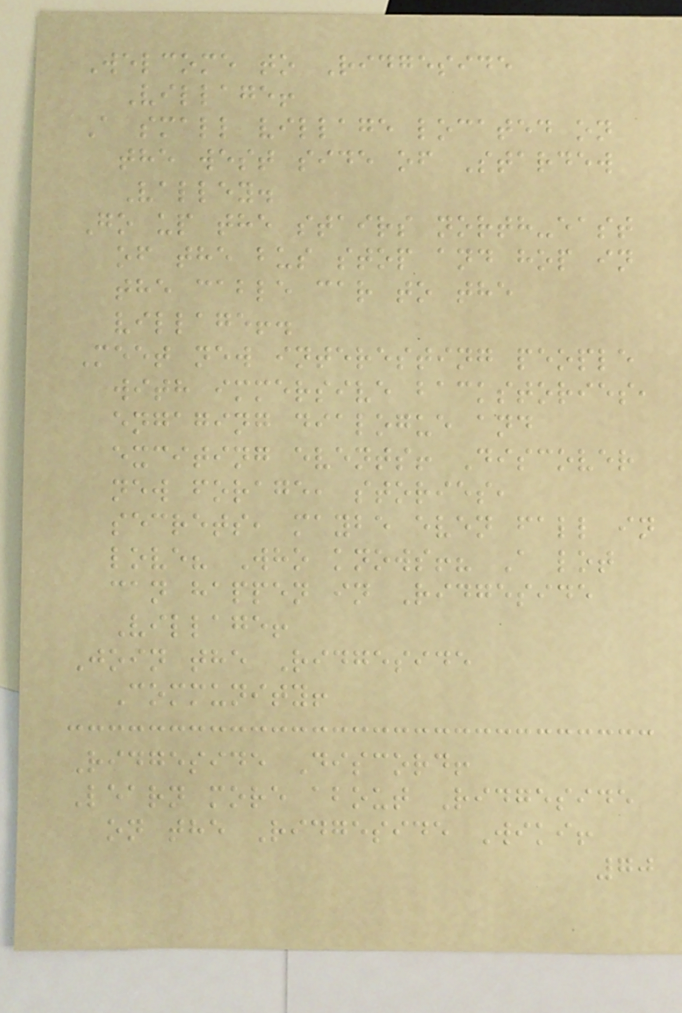Welcome to Ridgeside
Village!
A small village located on
the west side of Stardew
Valley.
Go up the stairs north-east
of the bus stop and hop in
the cable car to the
village!.
Meet new interesting people
with immersive backstories,
engaging dialogue and
exciting events! Discover
new forage, stories,
secrets, maybe even fall in
love? Who knows!? A lot
can happen in Ridgeside
Village!
Join the Ridgeside
Community!
Ridgeside Discord!
Learn more about Ridgeside
on the Ridgeside Wiki!
70
